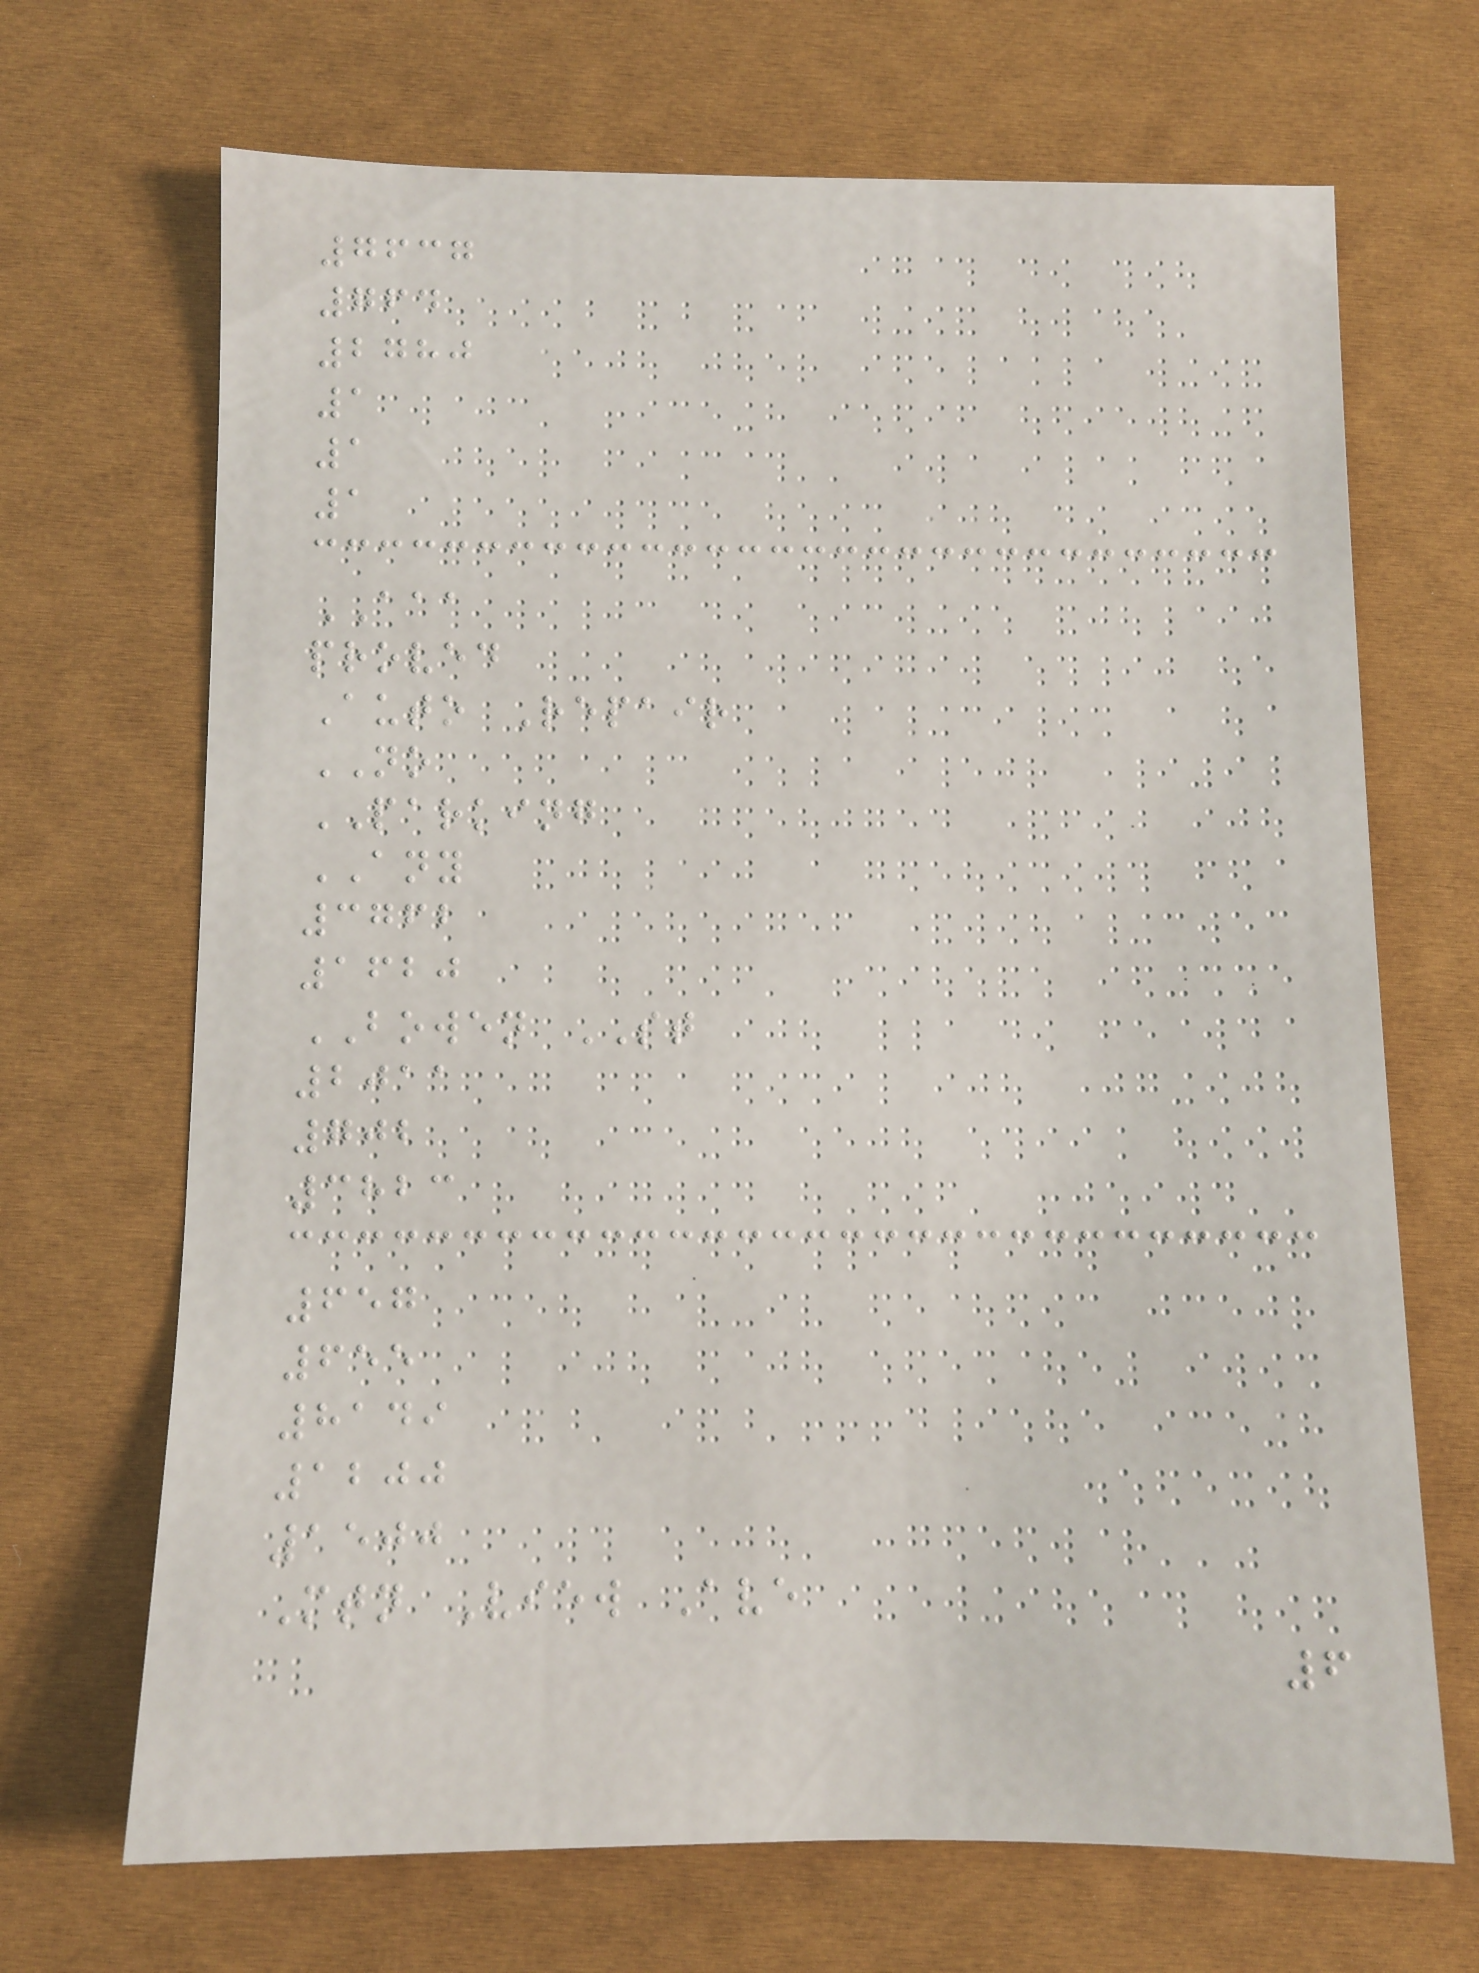7637
764
2780
1
1
1
AAA
proved
Auto Repair
NO
PARKING
ANY
3762
1620
BOWEN ST
2011
702
3823
657
655
8149
1200
1500
Mtn View Ave
6
